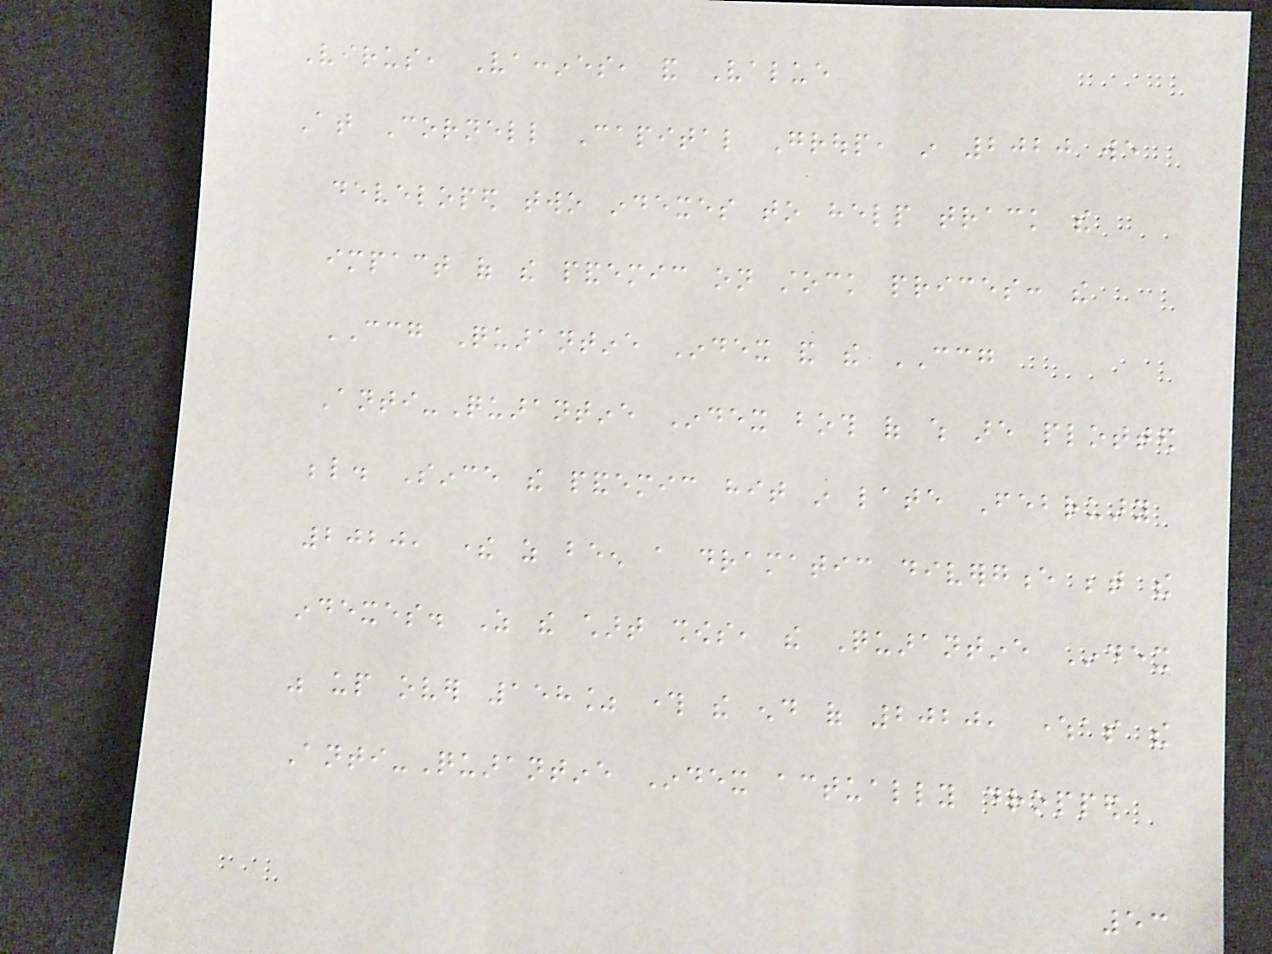Virus, Vaccines, and Value
At Cornell Capital Group, in 2020 we
developed two indexes to help track the
impact of the pandemic on stock prices: the
CCG Quarantine Index and the CCG
Anti-Quarantine Index both of which are plotted
below. Since the pandemic hit in late February
2020, there as been a dramatic divergence between the
indexes. As the chart shows, the Quarantine Index
was up over 158% through the end of 2020, whereas the
Anti-Quarantine Index actually dropped
53
